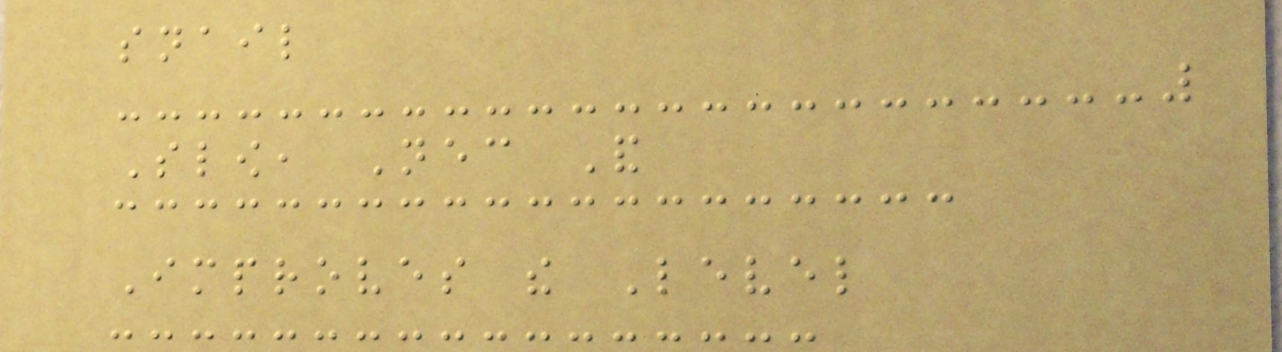snail
Slow, Necessary And
Improves the Level
